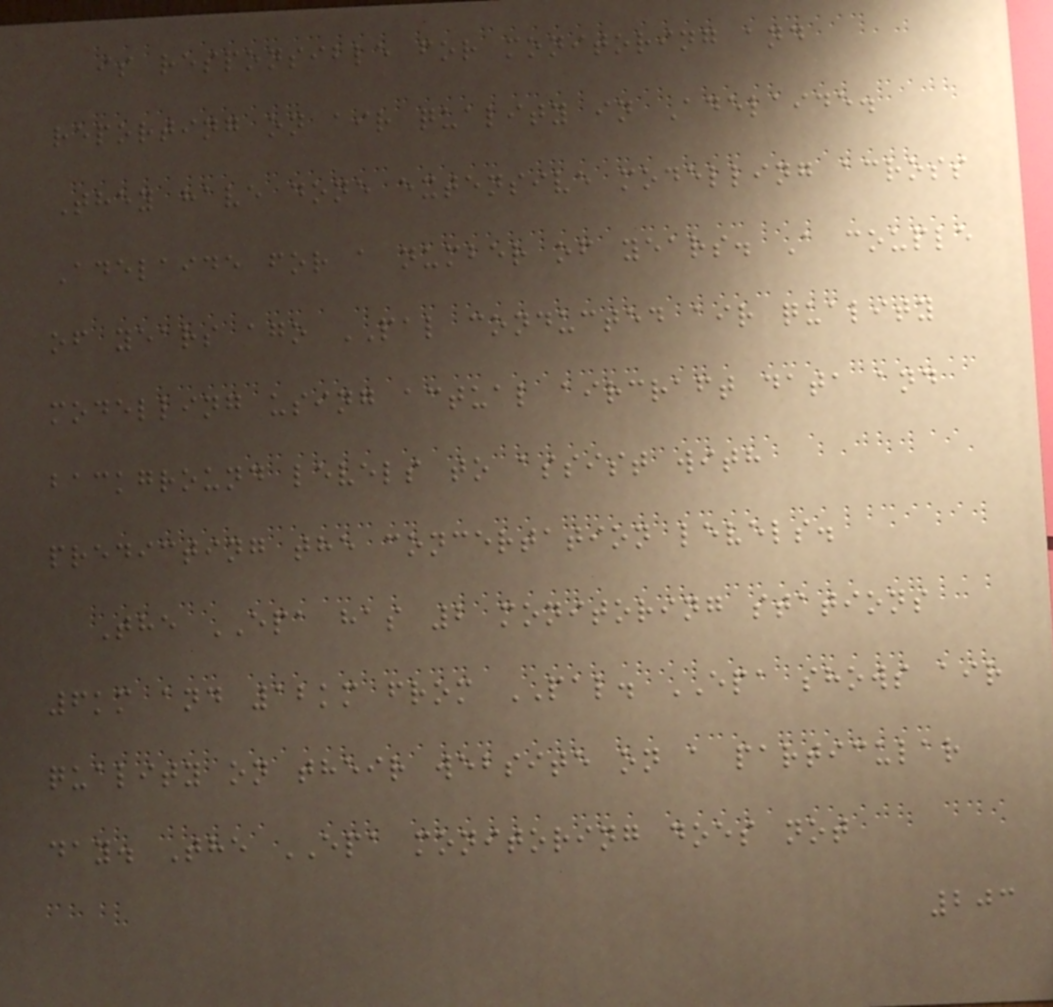is responsible for monitoring and
reporting on air quality in Adelaide.
They have done extensive modelling across
Adelaide for a number of years. A couple
of years ago PAL conducted air quality
modelling using actual aircraft data and
background levels to assist with
predicting the concertation levels.
The EPA has 2 monitoring stations
6km and 12km from PAL. EPA shows air
quality on their website on a particular
day. The EPA monitoring does not
203
